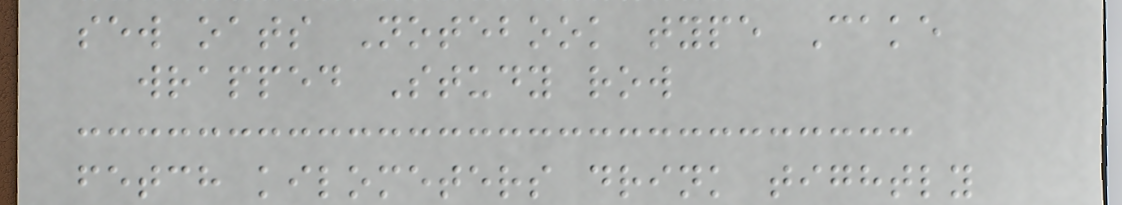sew oats Notebook type Cake
wrapped Study row
fetch kilometers drink tightly
